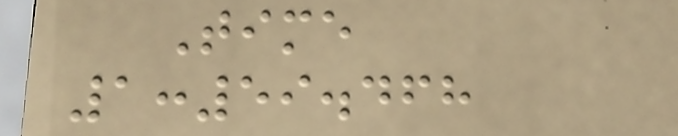Time
1:59.468
